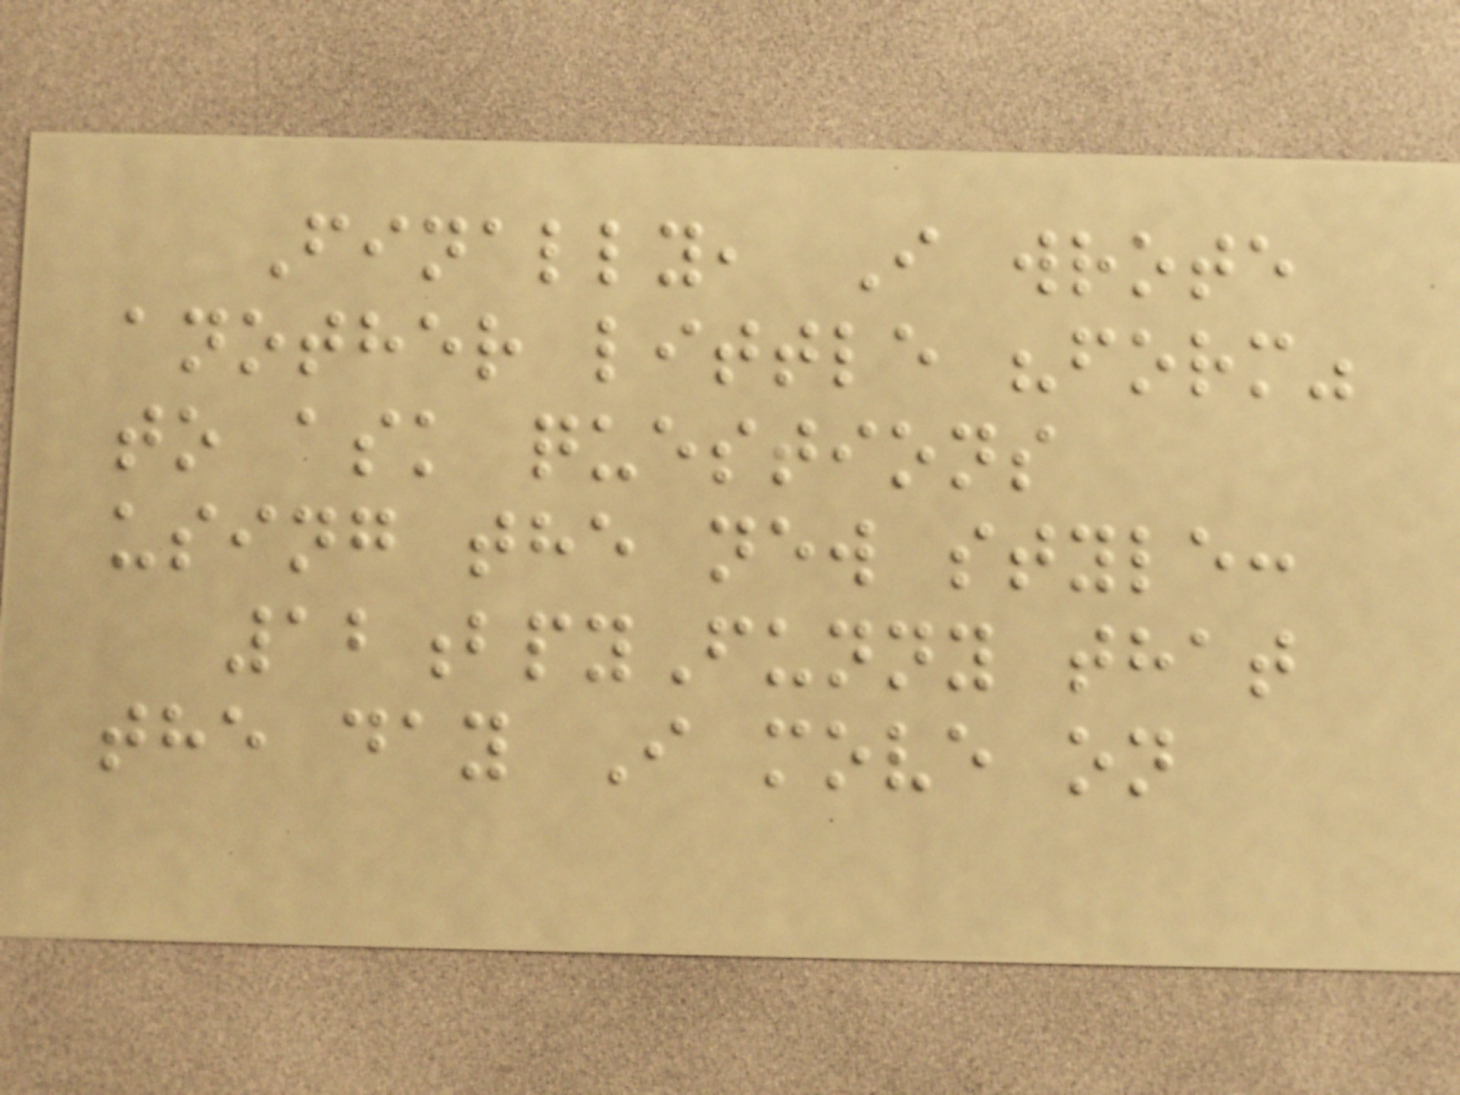Finally, I wrote
another little "form"
to ask questions
using the new style:
12bpyFunny that
the day I move on
